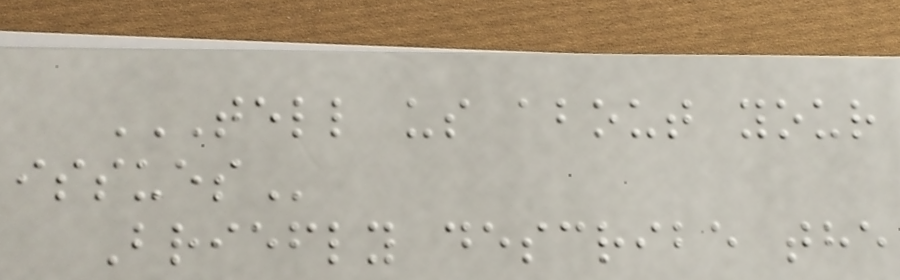TELL US ABOUT YOUR
ISSUES
Briefly describe the
